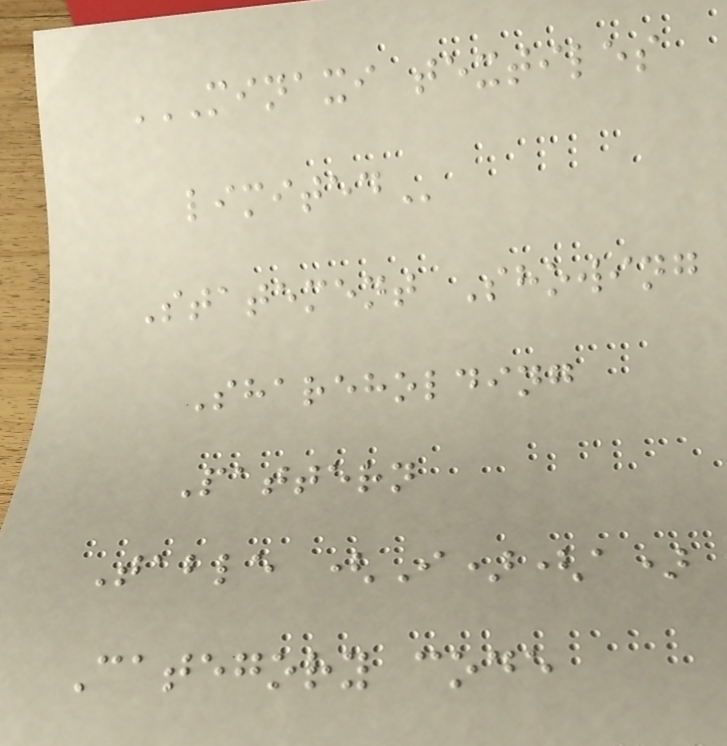MINAXI TEXTILES
LIMITED
Statement Showing
Shareholding
Pattern
Table (I)(a)
Category code
